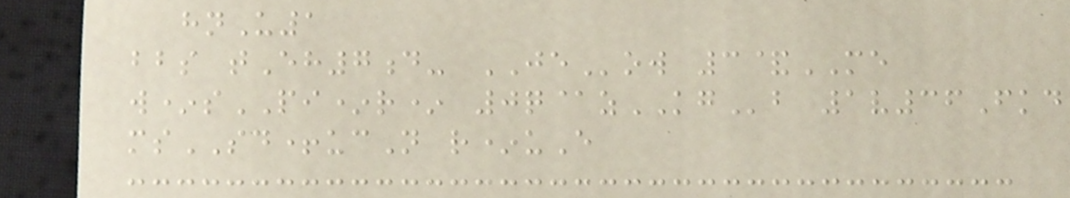hnU1
bbs tEh7d- JEow 3&ME
w*sPI*r* 0q@zKGb 1v36Fkd
msSD+ucN r*uE
